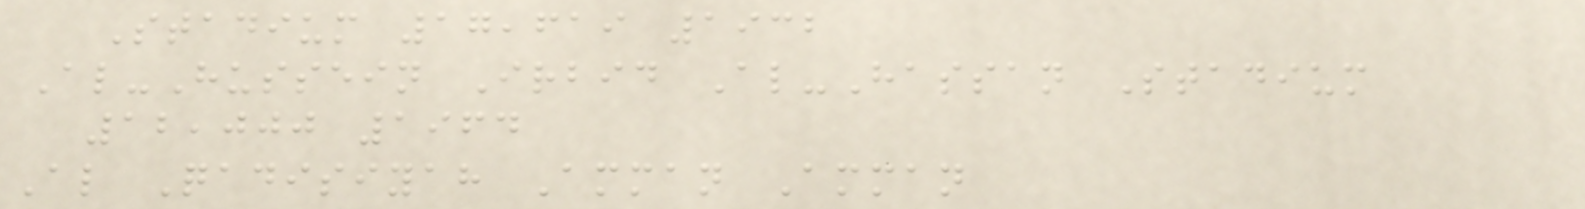Stadium 17,619 1932
Al-Hussein Irbid Al-Hassan Stadium
12,000 1964
Al Qadisiyah Amman Amman
